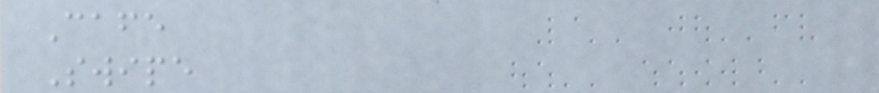Cafe
Swipe
